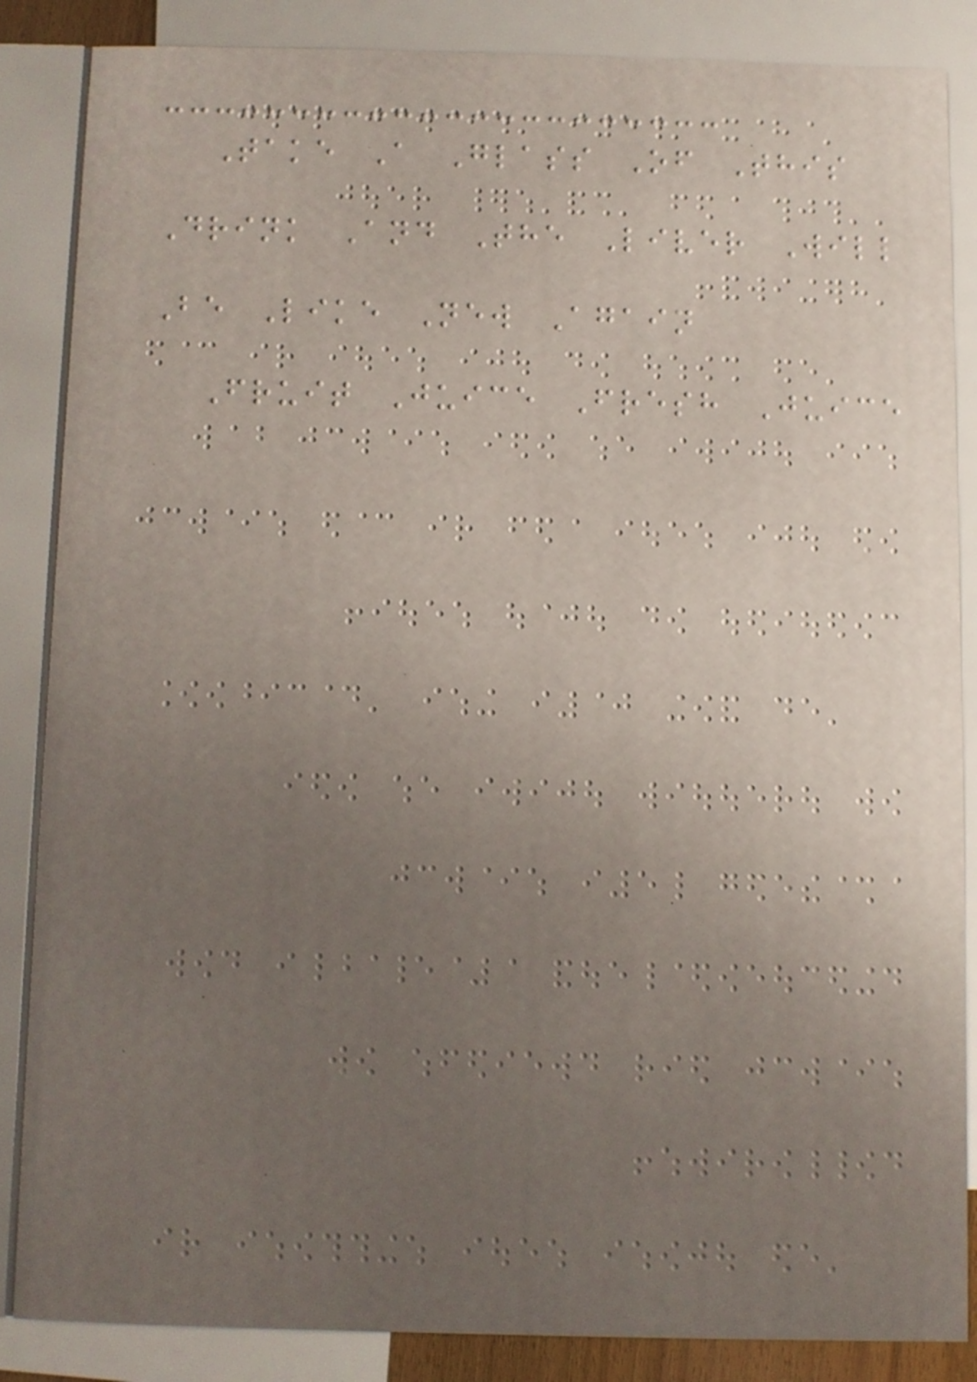Take A Glass Of This
Drink And The Liver Will
Be Like New Again
Fruit Juice Fresh Juice
